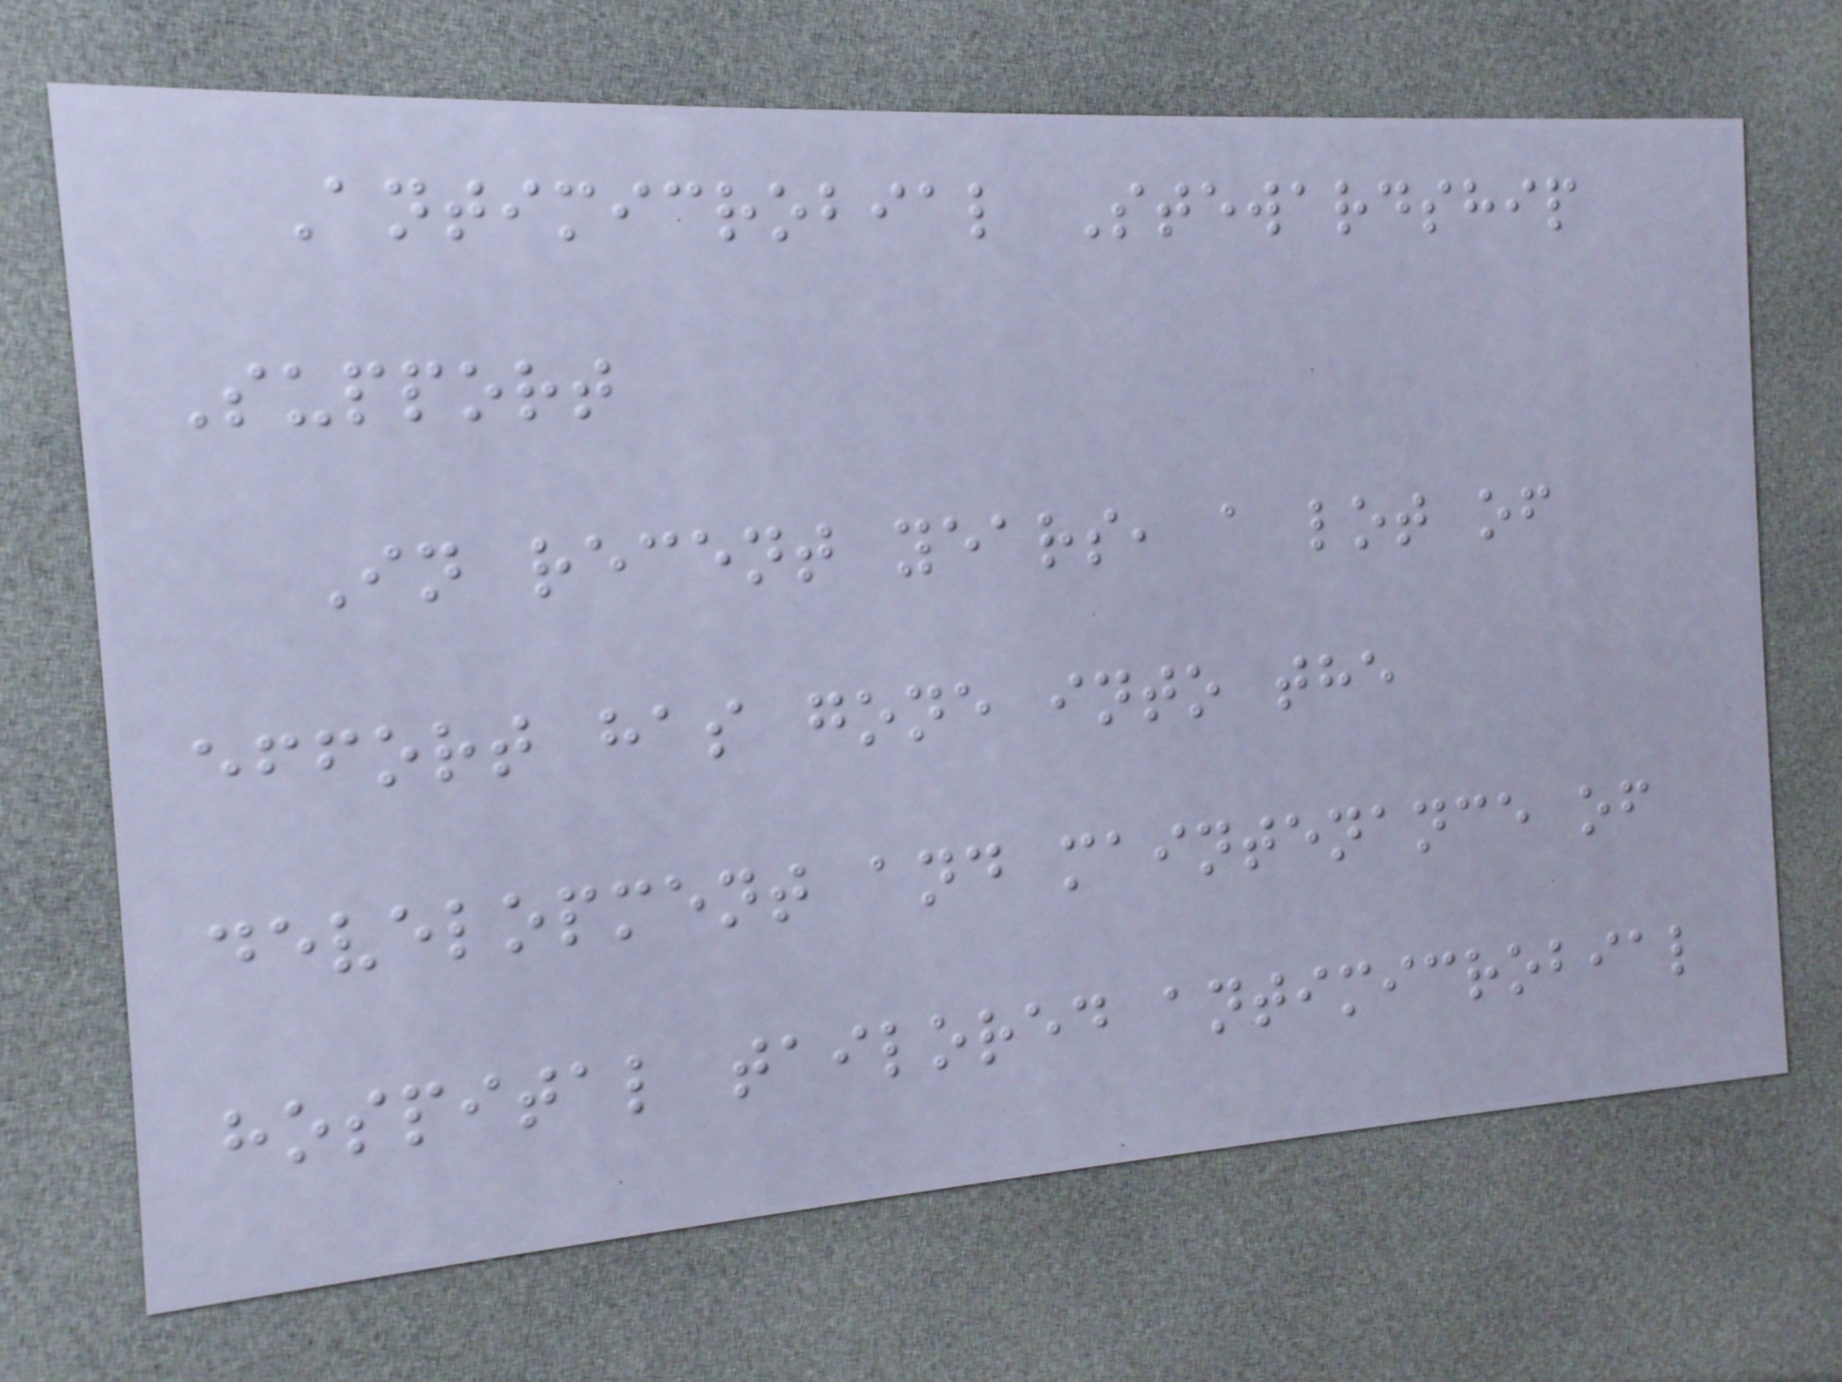Antimicrobial Stewardship
Support
In recent years, a lot of
effort has gone into the
development and maintenance of
hospital tailored antimicrobial
